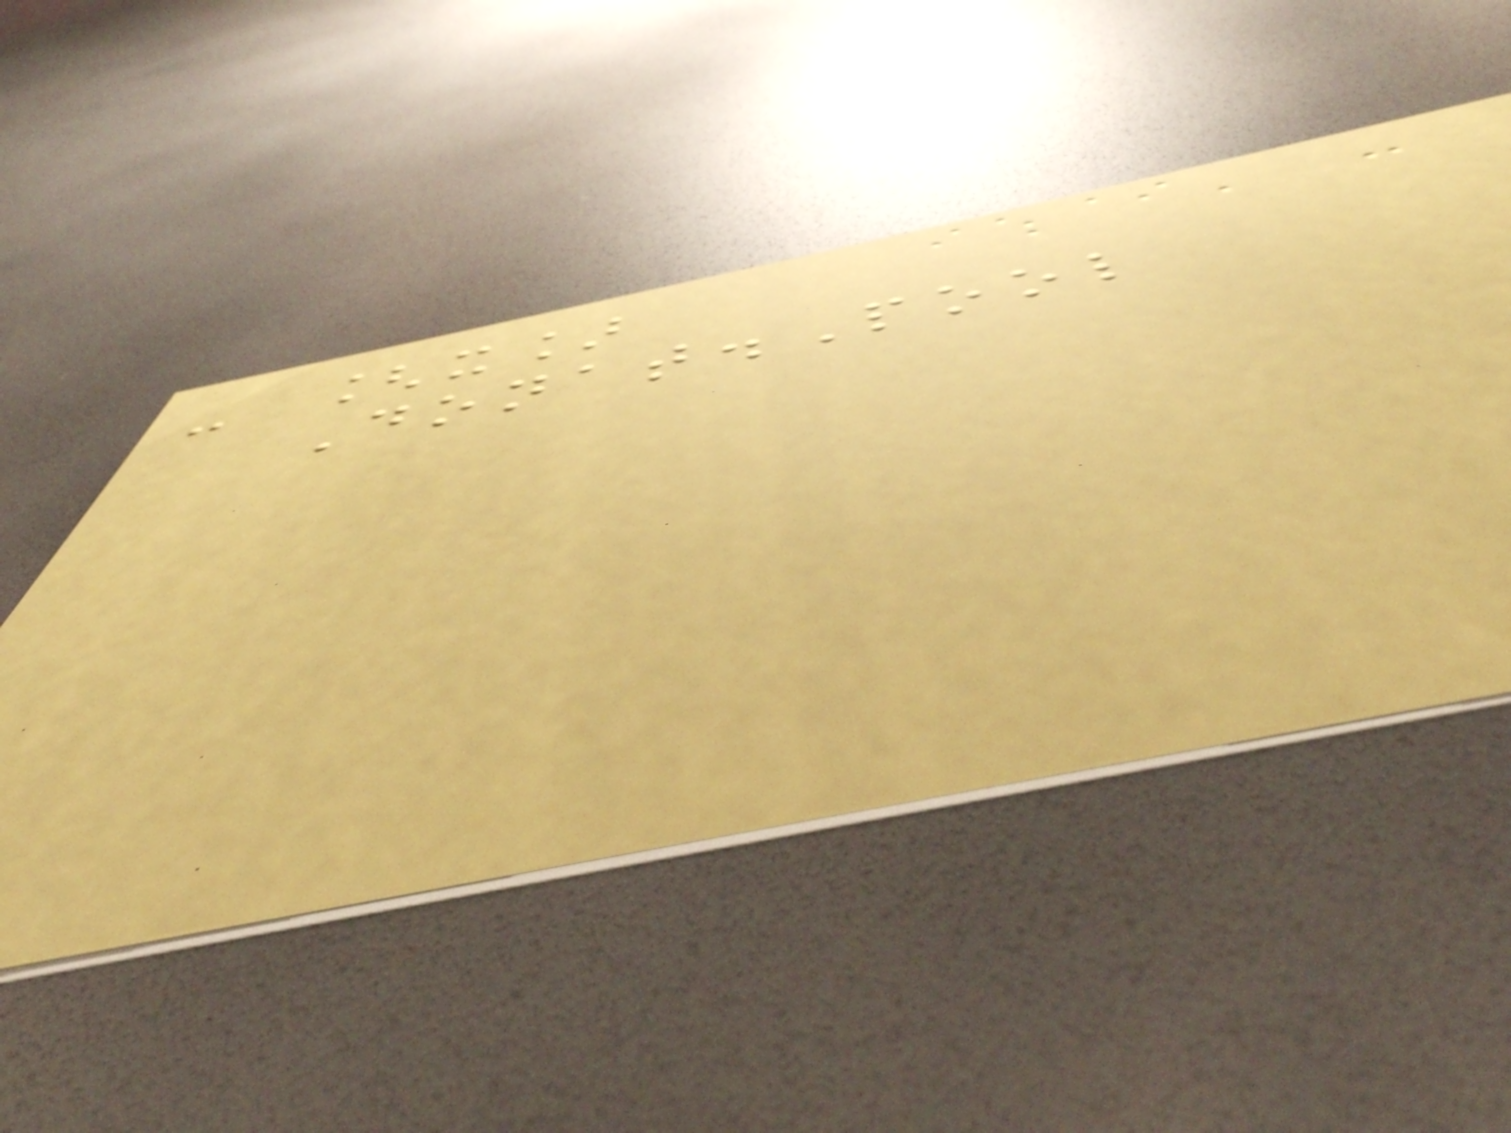- [x]
Donat.Pool
